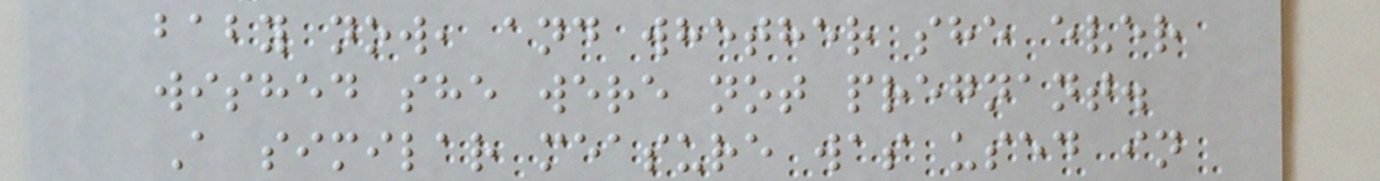baby now, and whether she ever
wished she were not pregnant.
A similar measure was used in
